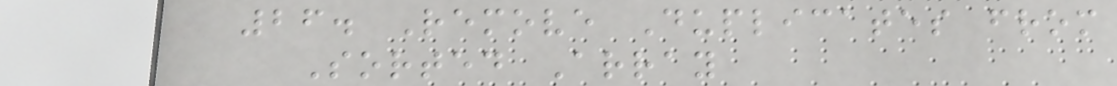26. Remove Duplicates from
Sorted Array
